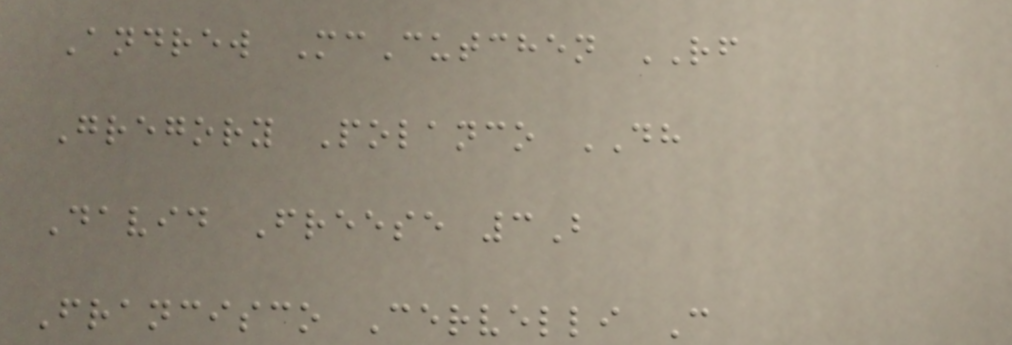Andrew McCutchen RF
Gregory Polanco DH
David Freese 3B
Francisco Cervelli C
